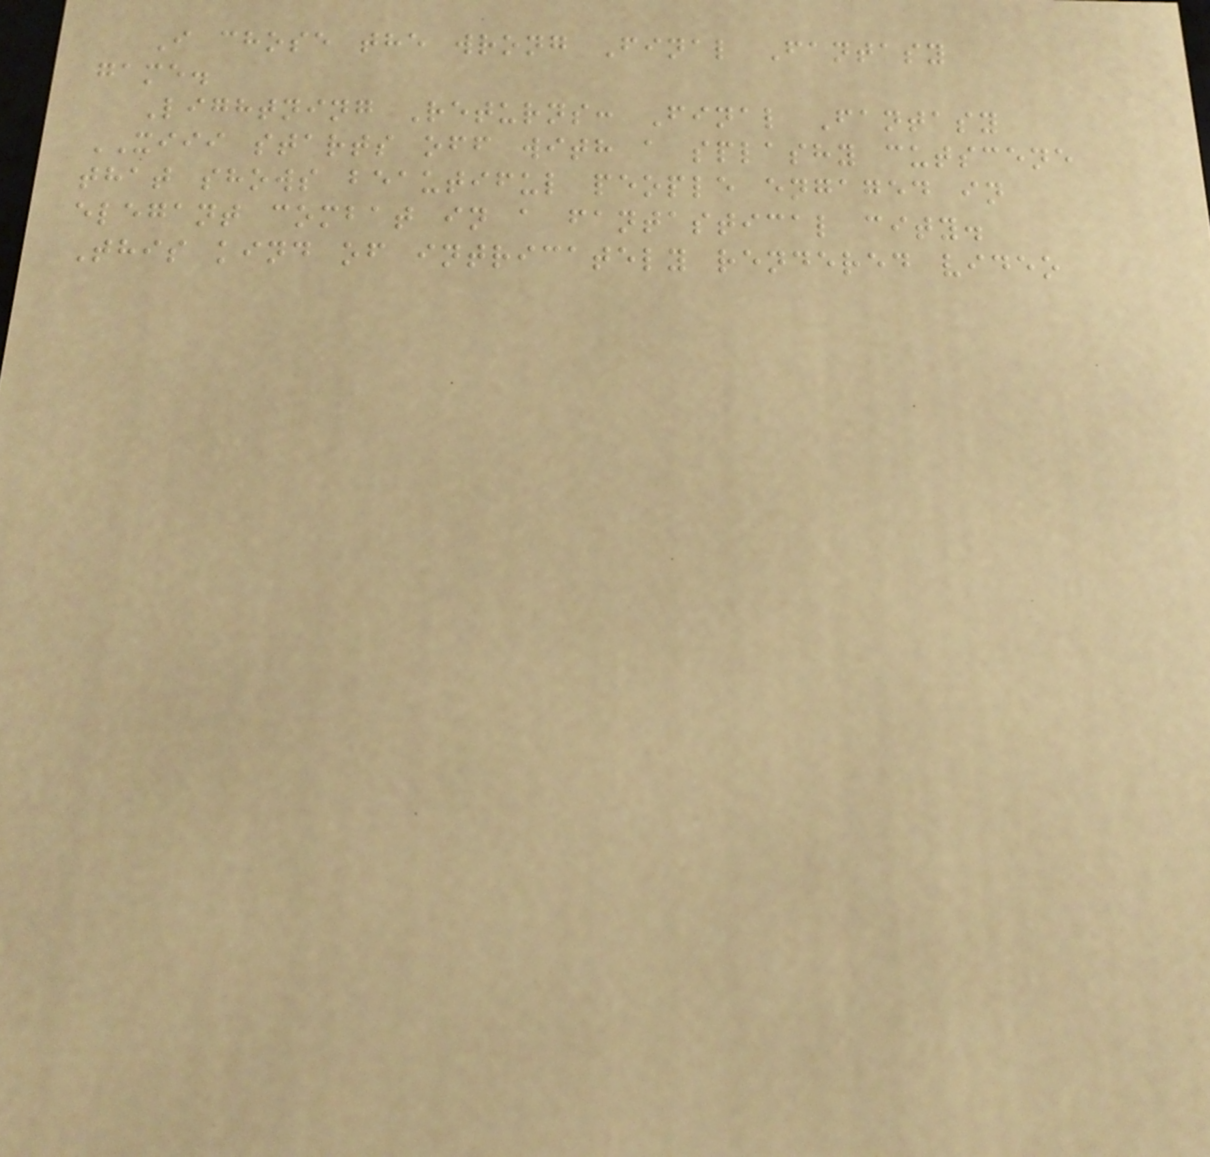I chose the wrong Final Fantasy
game.
Lightning Returns: Final Fantasy
XIII starts off with a splashy cutscene
that shows beautiful people engaged in
elegant combat in a fantastical city.
This kind of intricately rendered video
